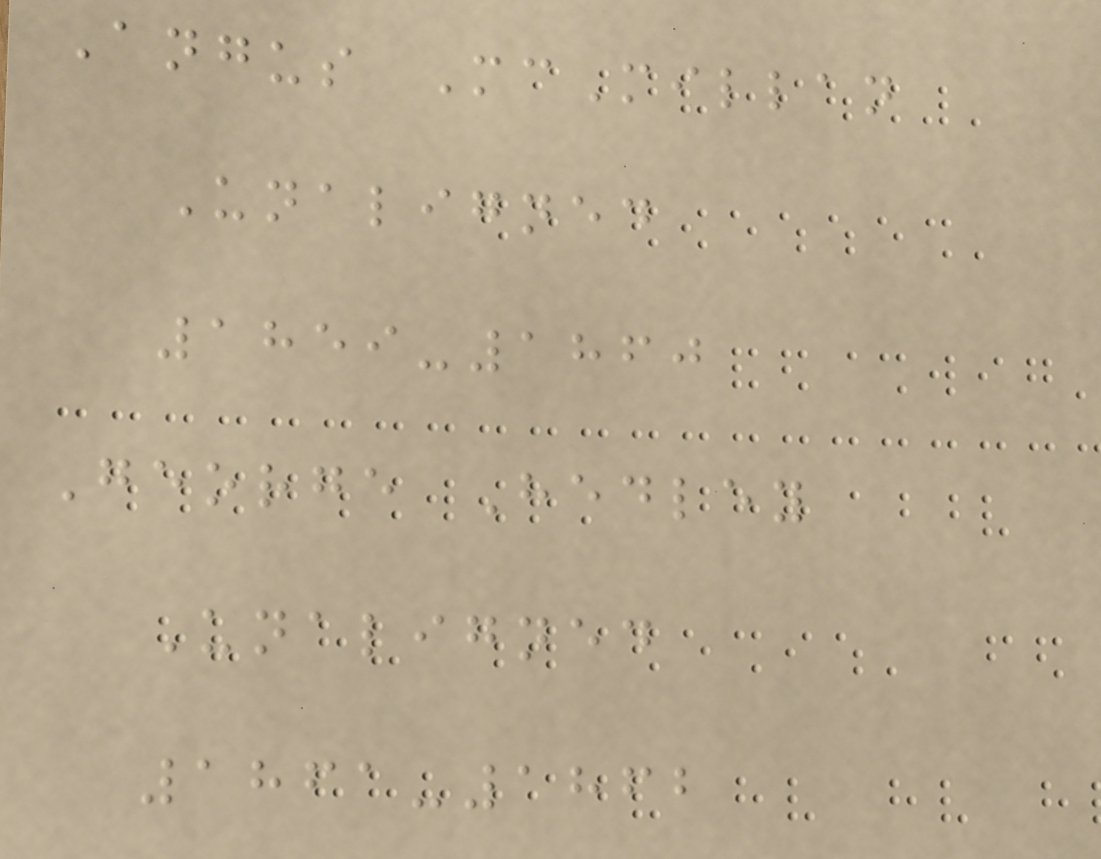Angus McMillan
Unaligned
1859-1860
George Hedley
Unaligned
1861-1862
